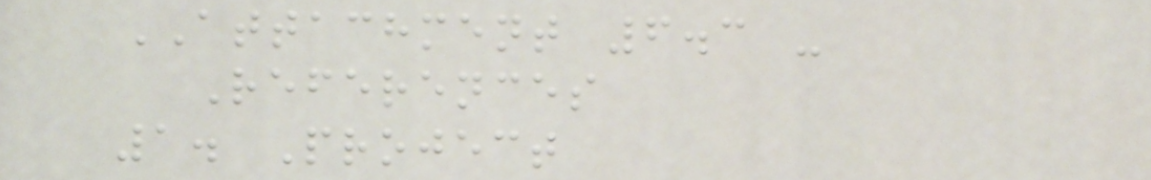ATTACHMENT 6.3 -
References
1. Project
